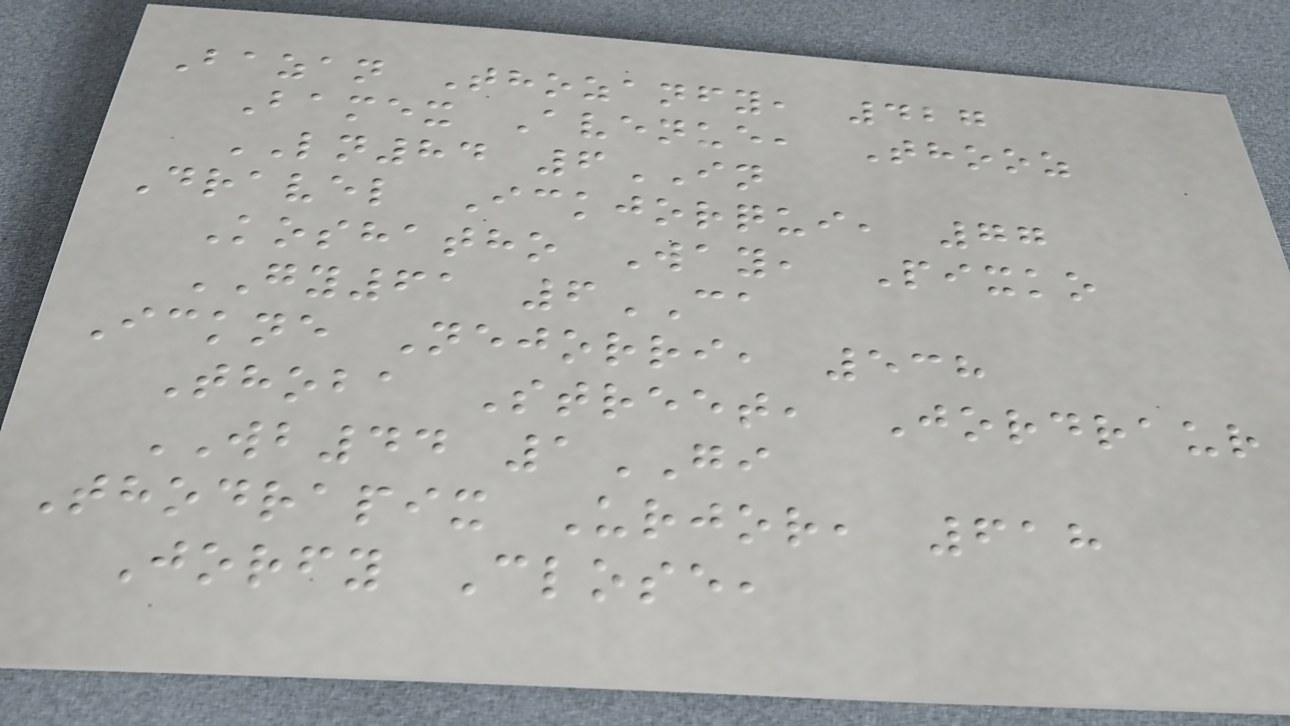Bazan Thozanfy, 427
Bamex Avenue, Thooz
LN84 6IN
Dravel Ickjorqui, 77
Koshatho Way, Pixko
GY61 6CA
Ickne Nejorri, 538
Thoba Street, Jordraur
WB44 1GI
Thodrapix Urjor, 618
Jorfy Close,
